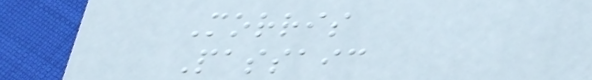Morris
Passaic
